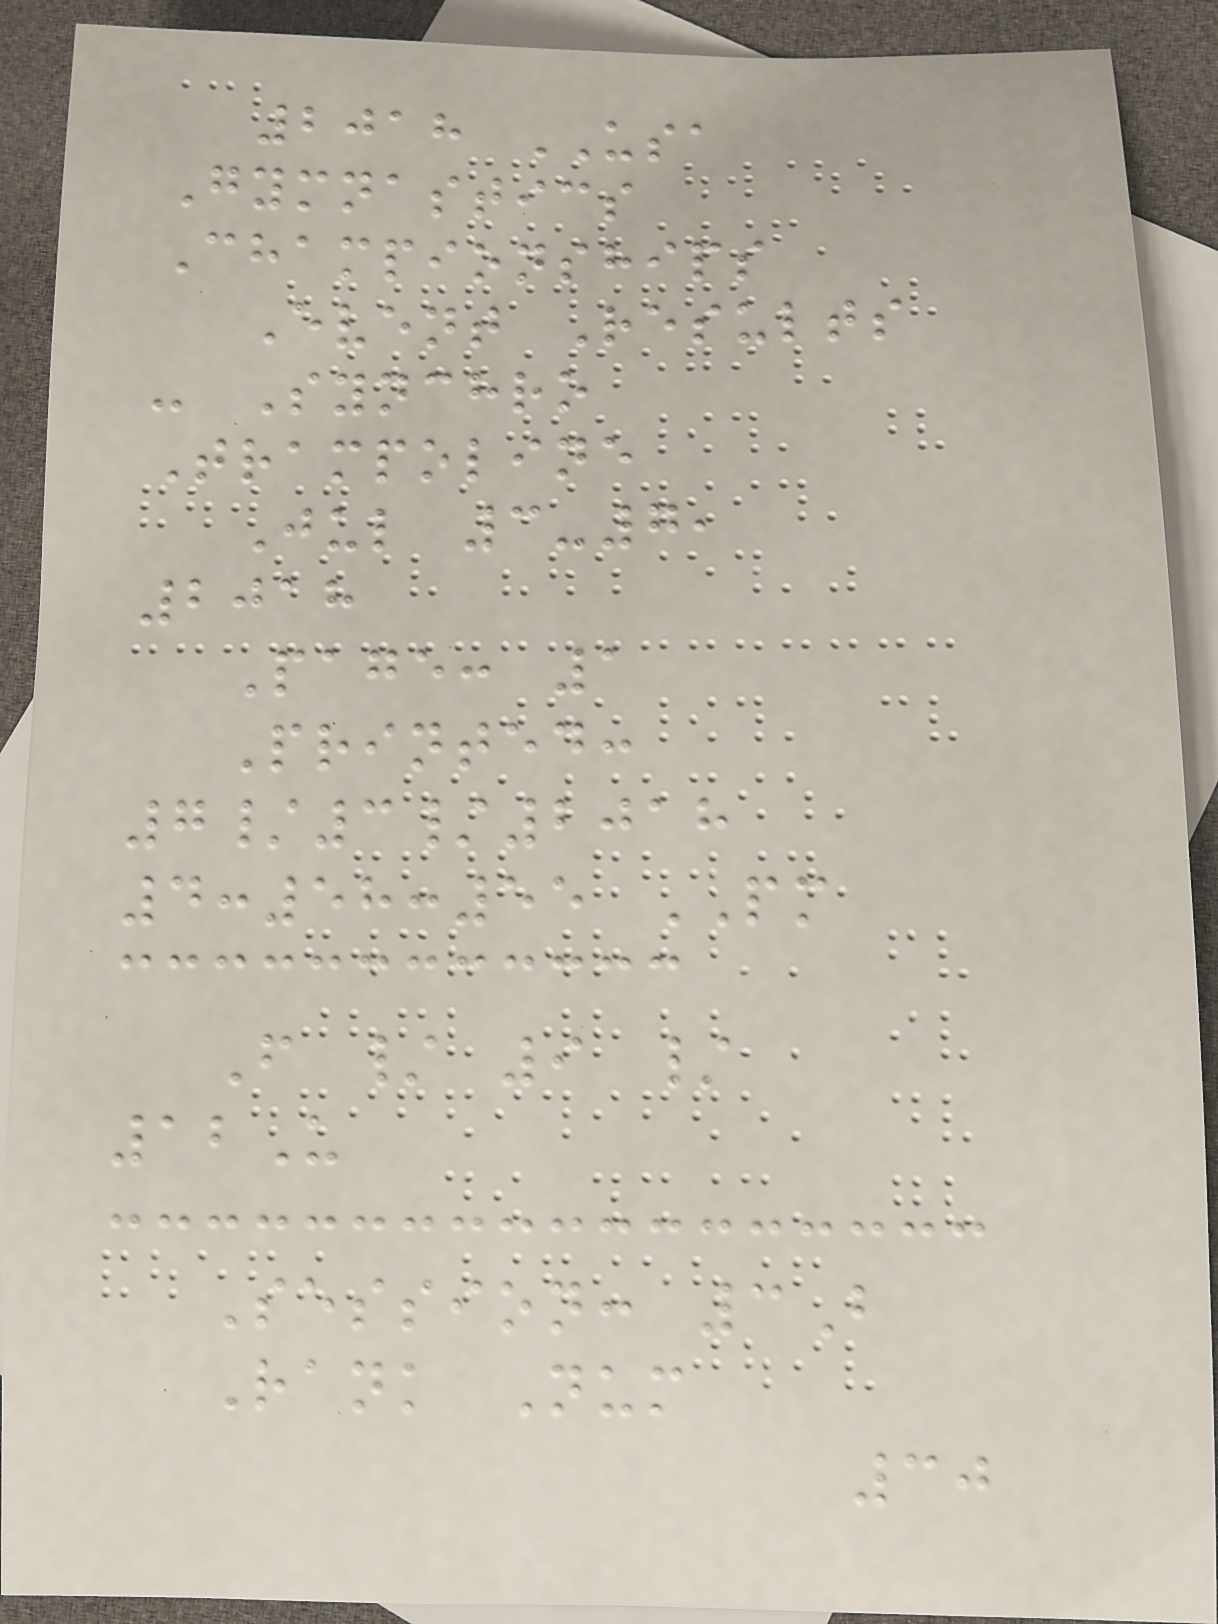2018 USA
Gymnastics
Championships
Event Results
- Synchro
Trampoline
Jul 3-7,
2018
Page: 1
Printed:
7/3/2018
4:58:55 PM
F / 9 /
12U
Session: 3B
Rank Num
30
